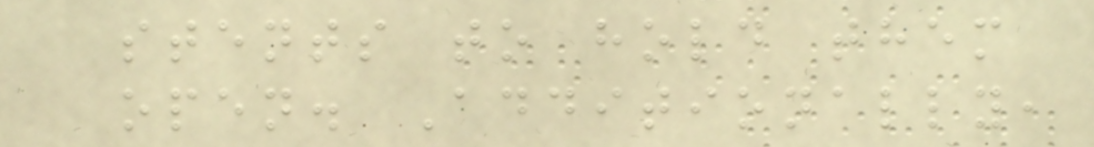stents to hold them
open. Additionally,
